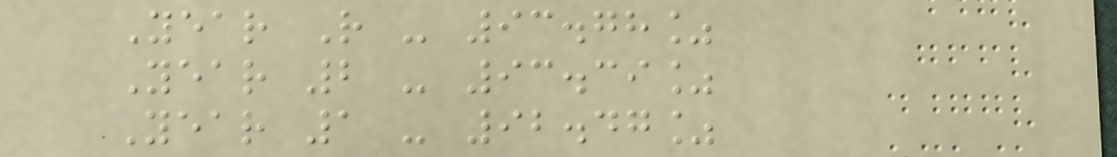Year R - 93.78%
Year 2 - 93.39%
Year 1 - 92.47%
